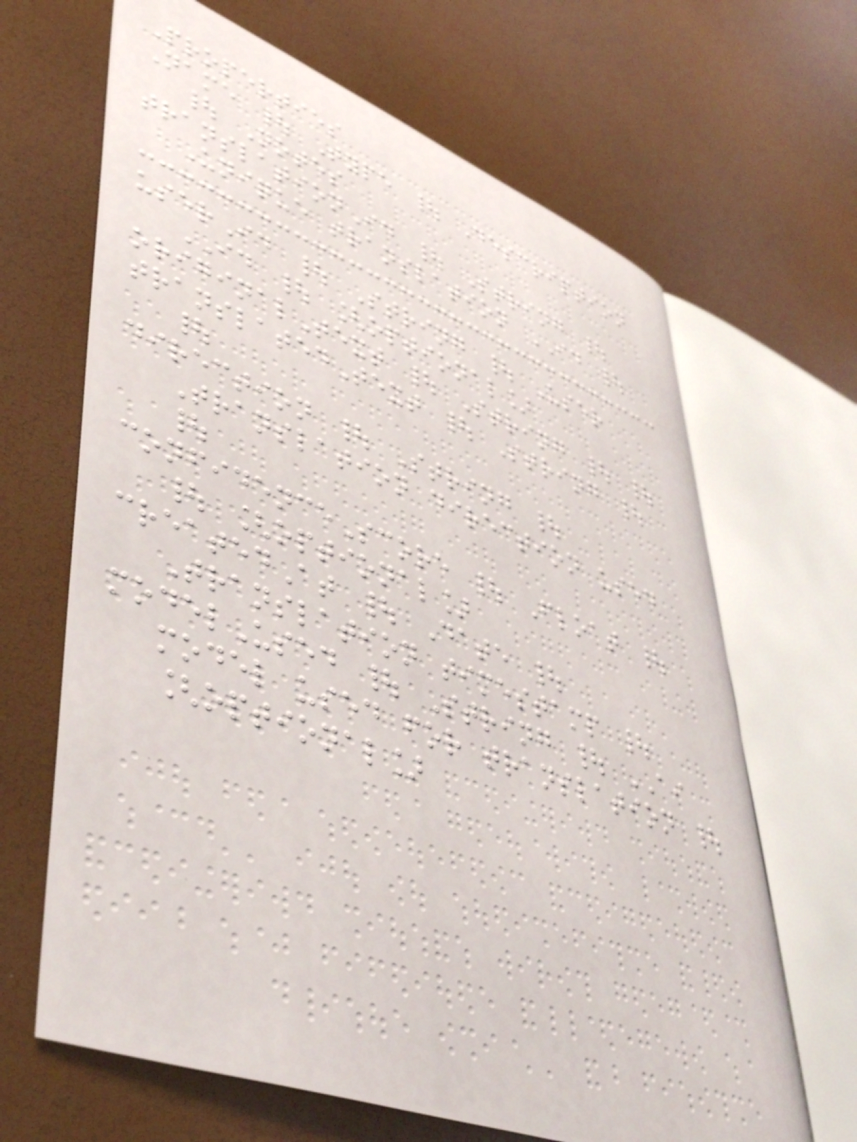Properties
Name | Type | Description
| Notes
translationId | String |
Unique translation ID |
userId | String | User
ID | [optional]
originalText | String | |
translatedText | String |
|
direction | String |
Translation direction used
|
confidenceScore | Float |
| [optional]
createdAt | Date |
Translation timestamp |
modelUsed | String | AI
model used for translation |
[optional]
